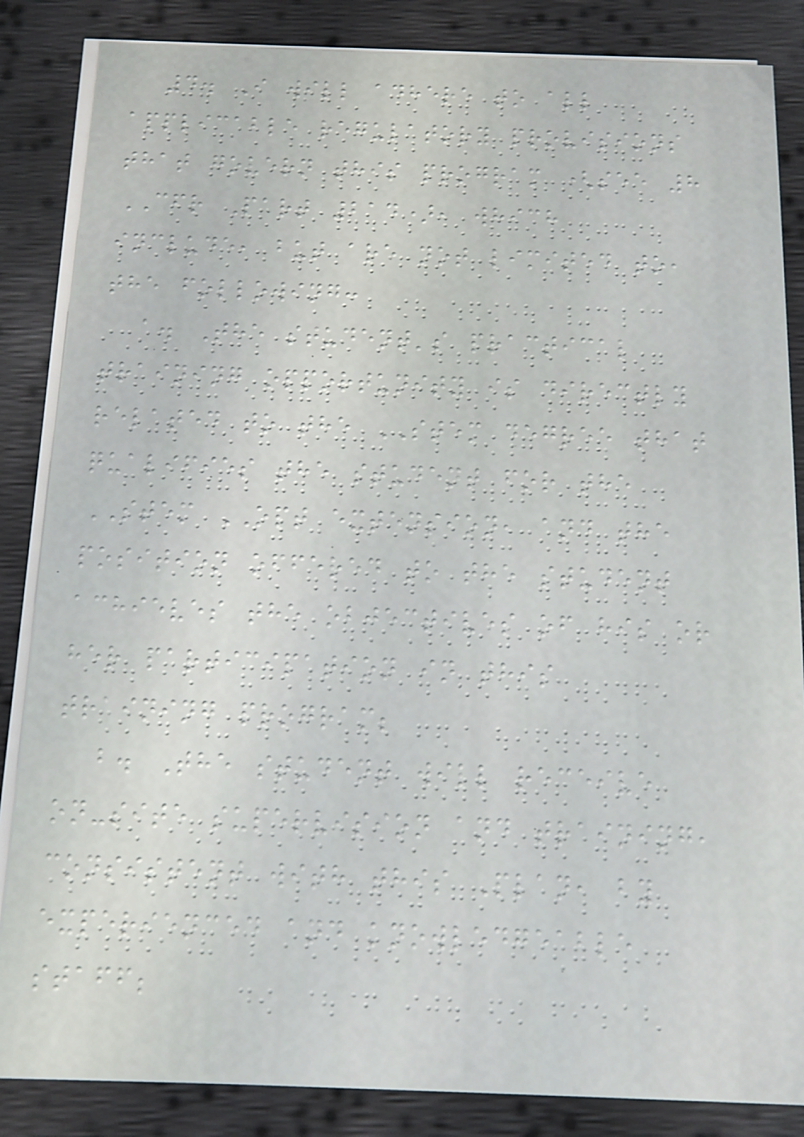4. I will adhere to all
applicable regulatory provisions
that govern this program (see 8
CFR Part 214), which
include, but are not limited to,
the following:
a. The student's practical
training opportunity is directly
related to the STEM degree that
qualifies the student for the
STEM OPT extension, and the
position offered to the student
achieves the objectives of his or
her participation in this
training program;
b. The student will receive
on-site supervision and training,
consistent with this Plan, by
experienced and knowledgeable
staff;
